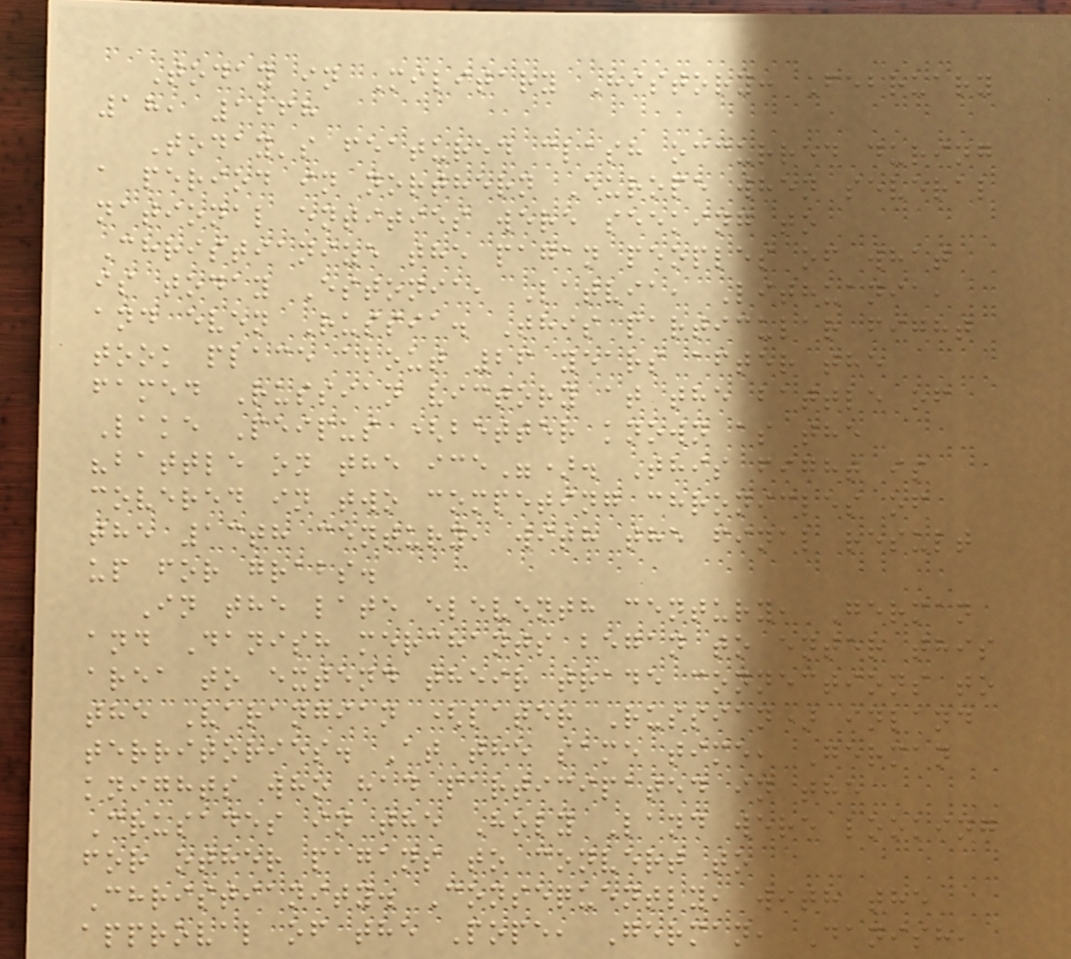Today in Military History: February
18, 1268
Today's featured clash occurred during
a period in northern Europe when several
national entities were seeking to
Christianize the pagan peoples of what
is today Estonia, Latvia, Lithuania,
and even Russia. This particular fight
took place about 26 years after the
famed Russian victory at the battle of
Lake Peipus (better known as the
"battle on the ice"). This fight is
covered in two competing chronicles of
the 13th century, with the final result
up for grabs.
In the late eleventh century, German
and Danish merchants began to enter this
area to extend their trade connections to
the Varangian (later Russian) inland
territories. At the same time, German
knights who had participated in the
Crusades in the Holy Land were looking
for other pagans to convert to
Christianity. Consequently, with the
approval of the Pope, German, Danish,
